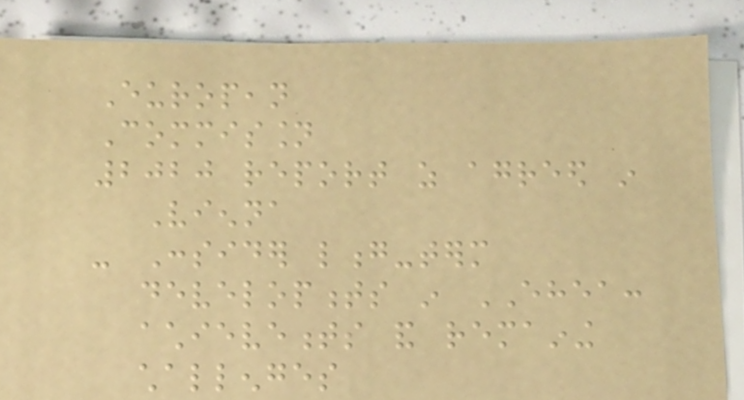European
Commission
2020 report as agreed in
Vienna
- Consider long-term
developments in EHEA:
achievements and remaining
challenges
